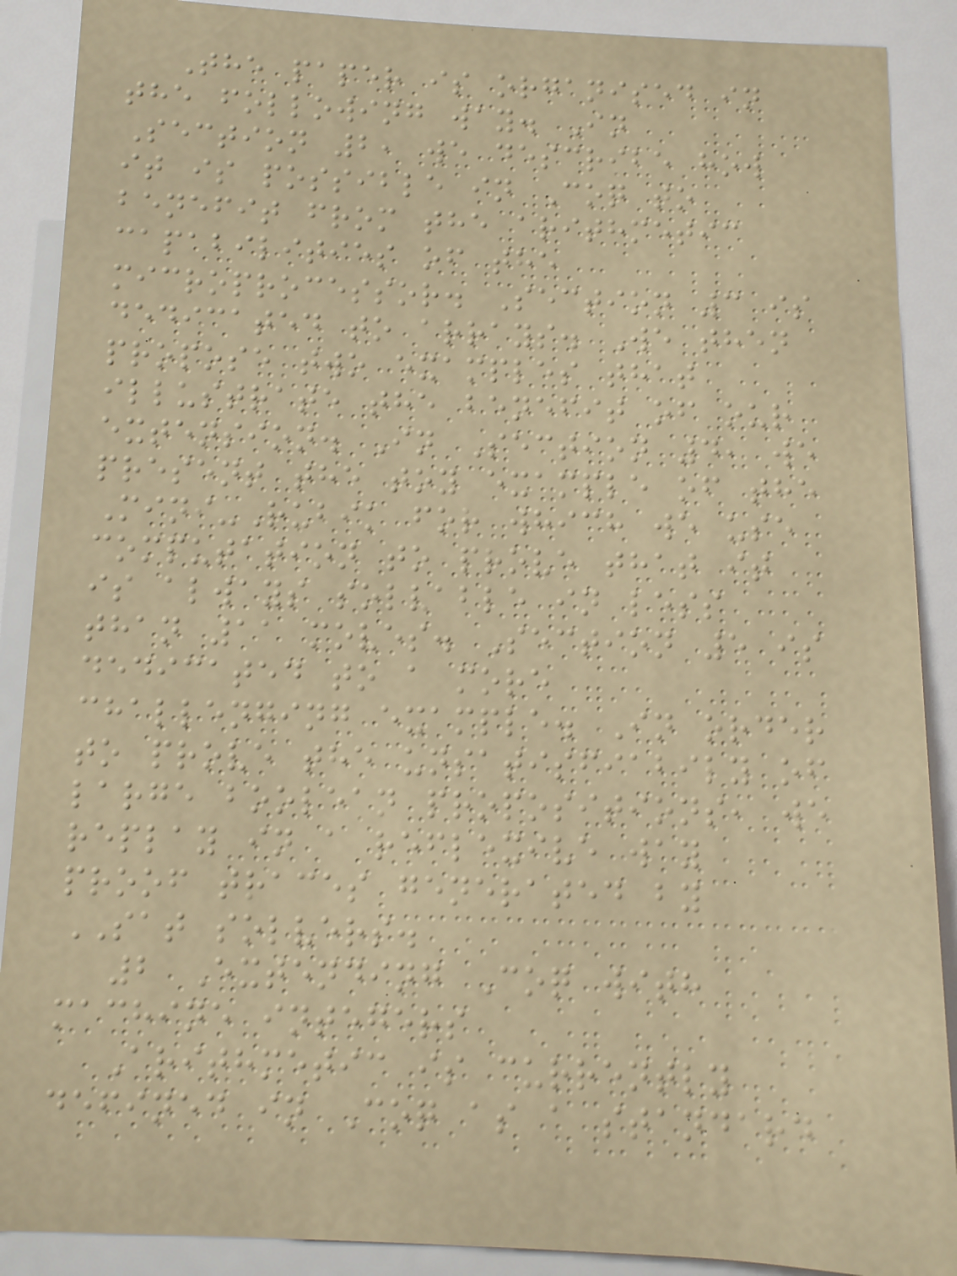The paper is organised in
the following way. In
Section 2, we describe how
it is possible in Coq to
benefit from the arithmetic
capabilities of the
microprocessor. Section 3 is
dedicated to arrays. We then
propose two examples that
illustrate the benefit of our
extension. In Section 4, we
present the toy example of the
Mini-Rubik for which we use
computation to prove that it
is always solvable in less
than 11 moves. Section 5 is
dedicated to a more
challenging example. In order
to prove the unsatisfiabily of
large boolean propositions, we
replay in a reflexive way
proof traces generated by
SAT solvers.
2 Extending Coq with
machine integers
Arithmetic is currently
defined in Coq as a standard
